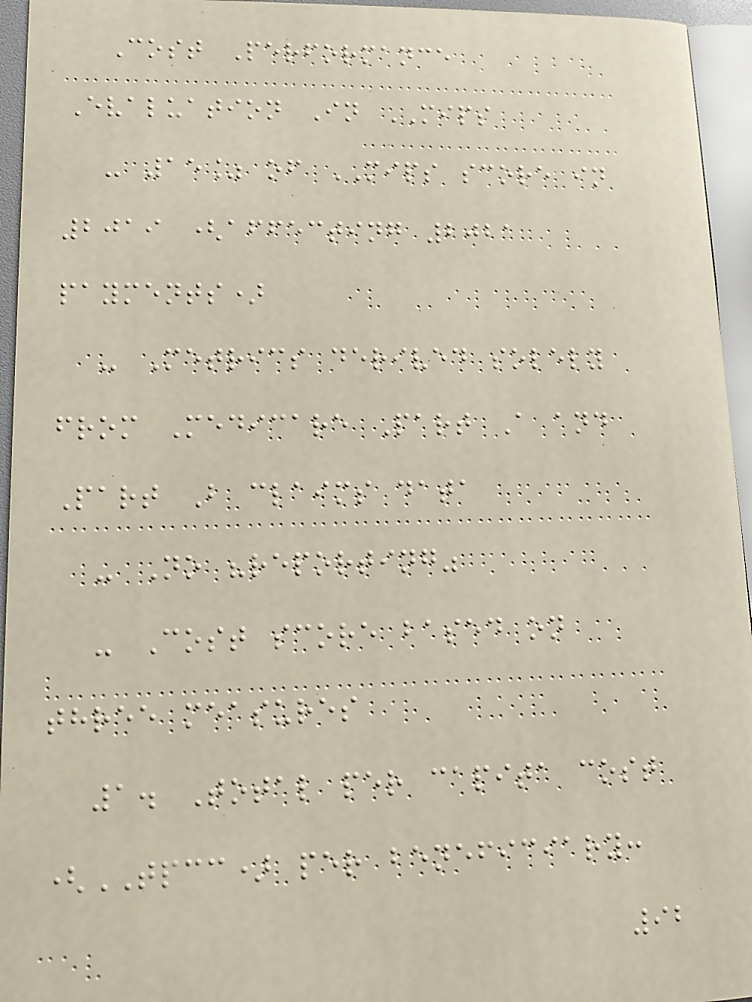Cost Performance
Evaluation In MIPS
- 15% of MIPS score in
2019 (affecting 2021
payments)
- Metrics derived solely
from Medicare Part A and
Part B claims data
- No "reporting"
- Cost score based on
three measures
1. Total per capita cost
(TPCC) per beneficiary:
92
